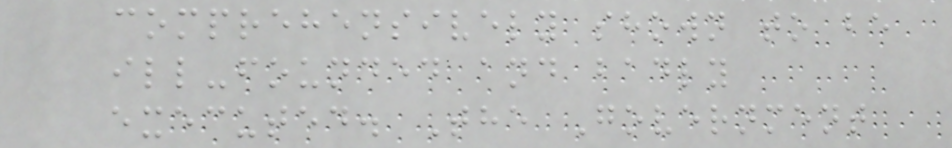comprehensively shown to be
ill-founded and badly
executed. The Government
